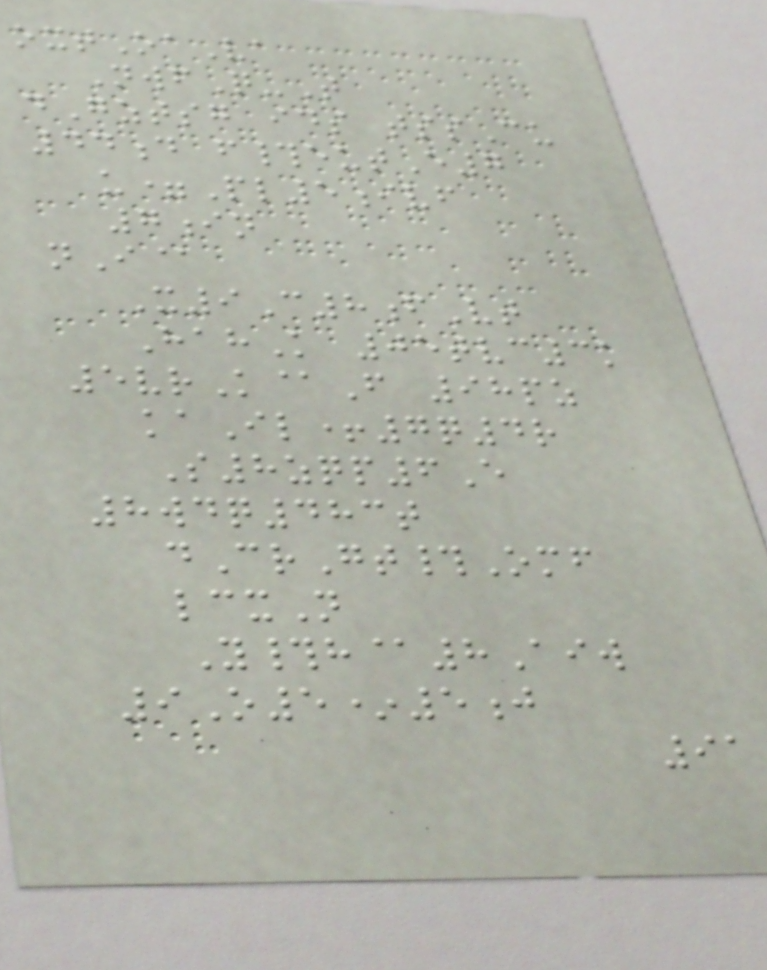oxtOaVa
NwfQ-T
dGztsg ids tssCu
44d f#eutE7
u=Pl5ivf
7in
nI@
X9C8fVt
HahK 05tvc3k
5vrK@F 98pz
kaIl+7q4r
S8zqp6E
8wdq483t
dCrGt#Omf
lcxN
Y#h@8Aiw
9O5*5j
91
